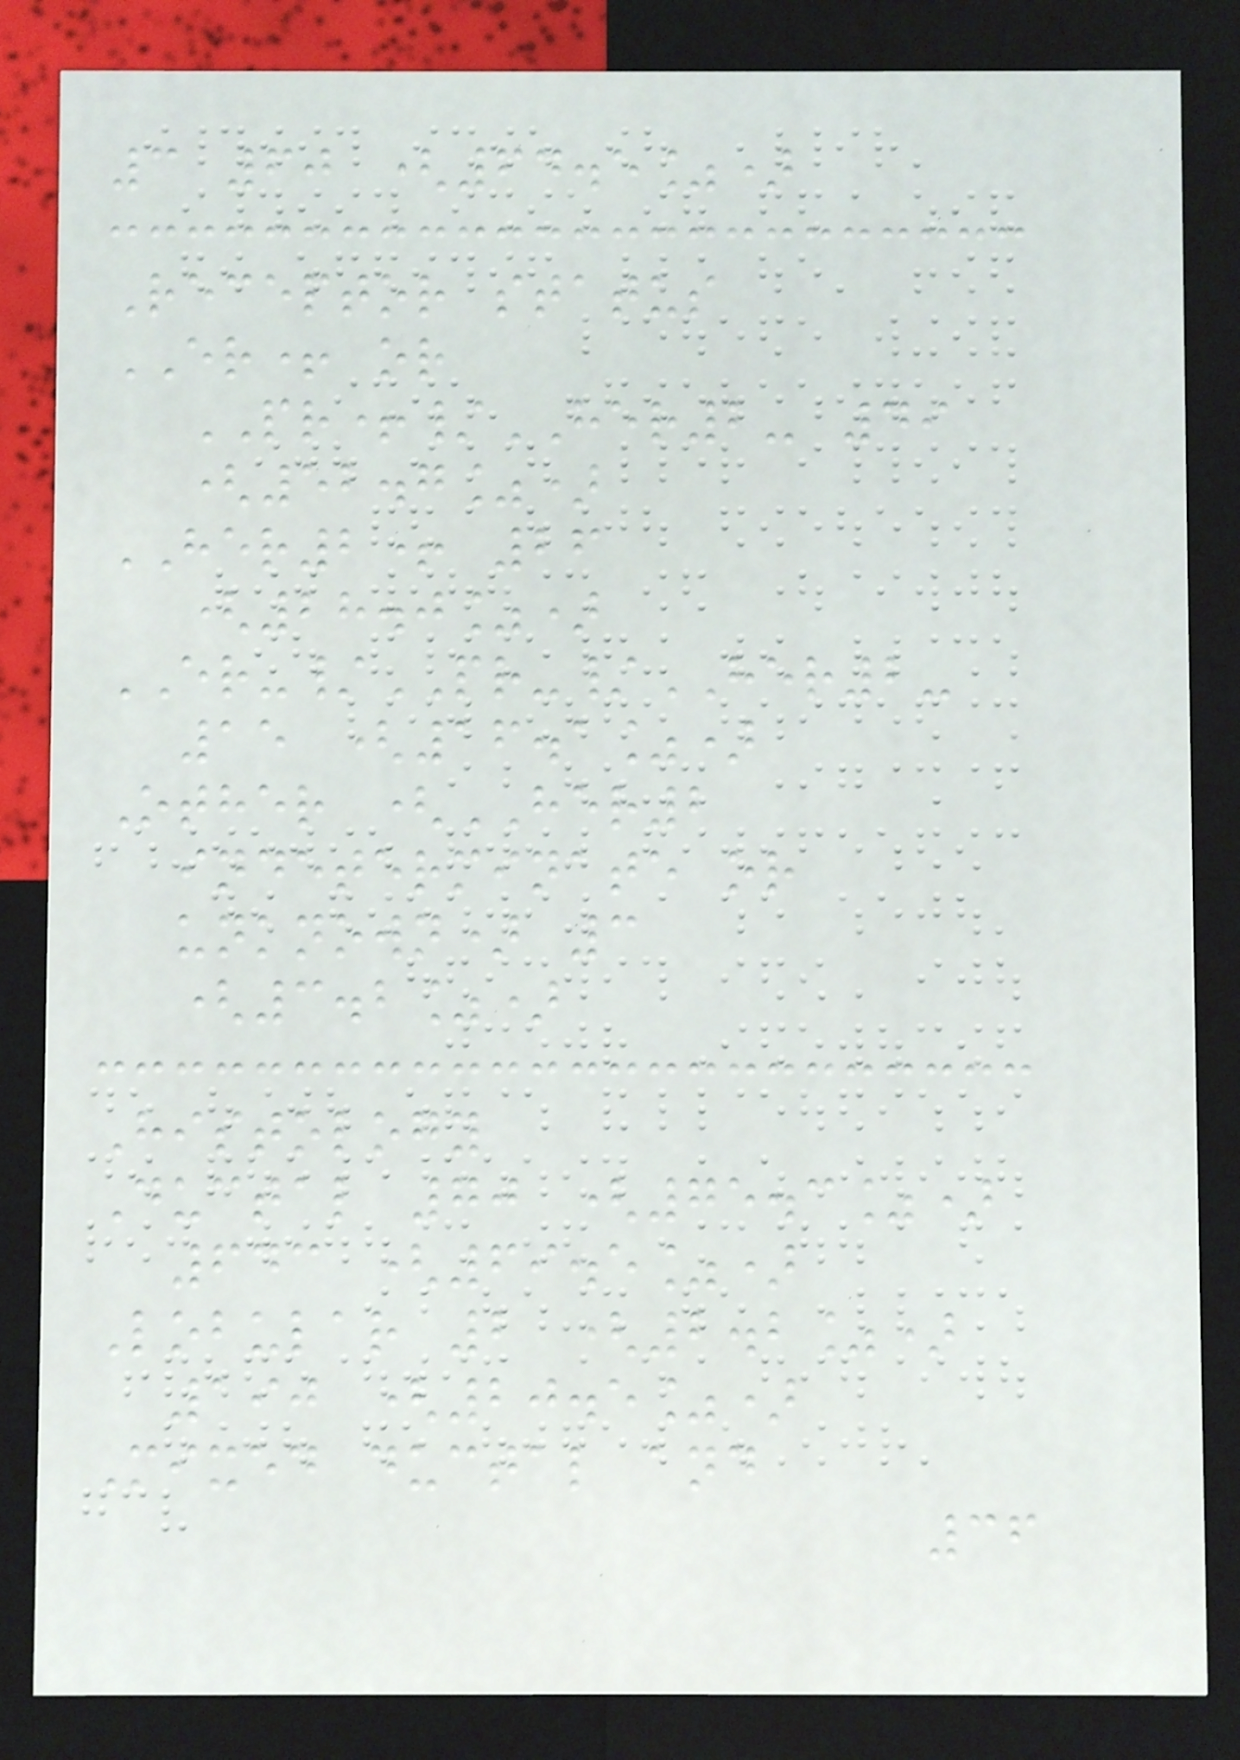3 60 (64.5%)
Receptor status
ER+ or
PR+/HER2- 49
(52.7%)
HER2+ 26
(28.0%)
ER-/PR-/HER2-
15 (16.1%)
Other (HER2
indeterminate or
unknown) 3
(3.2%)
Histology
Ductal 70 (75.3%)
643 (69.5%)
Lobular 2 (2.2%)
190 (20.5%)
Mixed ductal and
36
